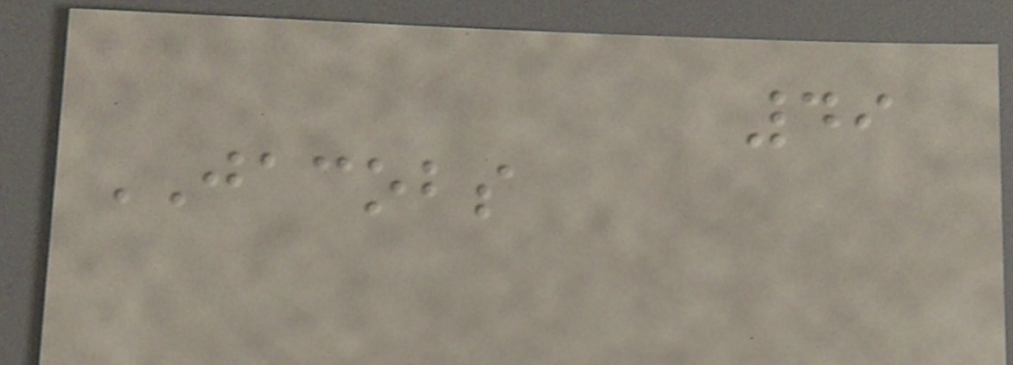49
JACOBS
